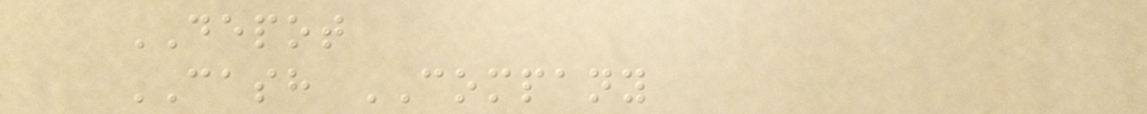DEPOT
CASH COMPANY
